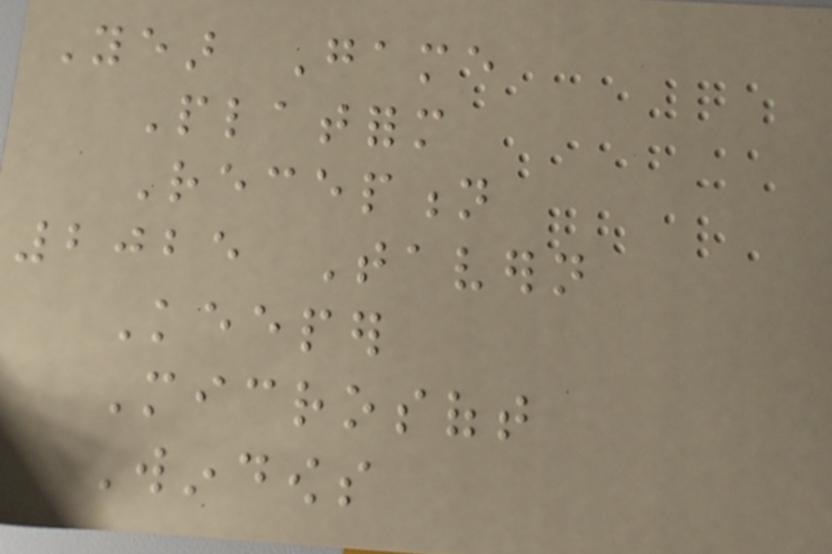Year Game
Platform
Reception
2025 Tavern
Keeper
Microsoft
Windows
